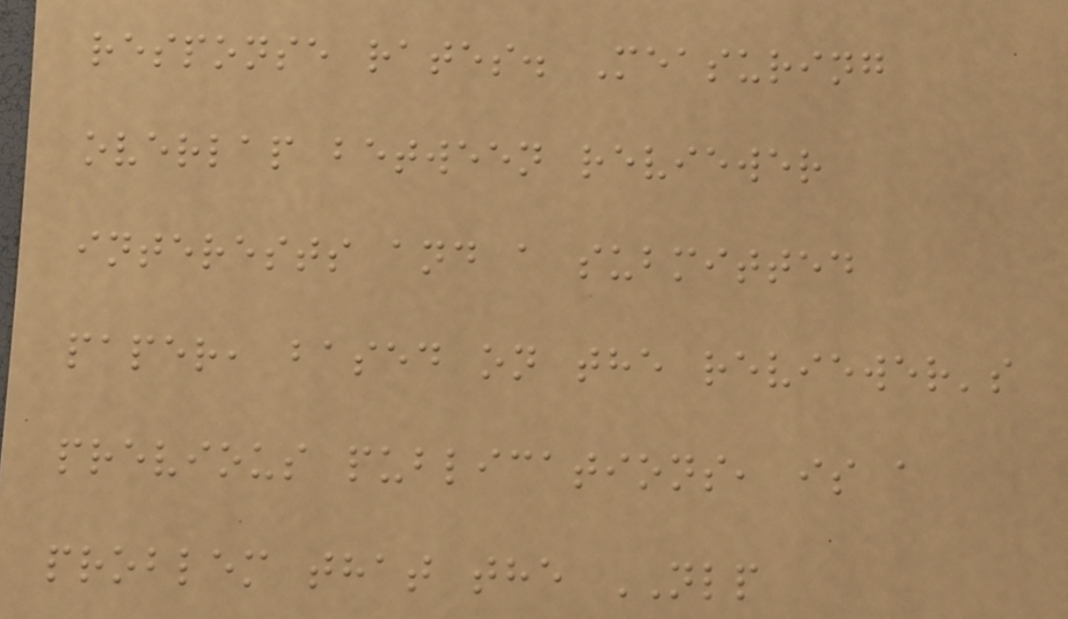response rates. Measuring
overlap between reviewer
interests and a submitted
paper, based on the reviewer's
previous publications, is a
problem that the NLP
